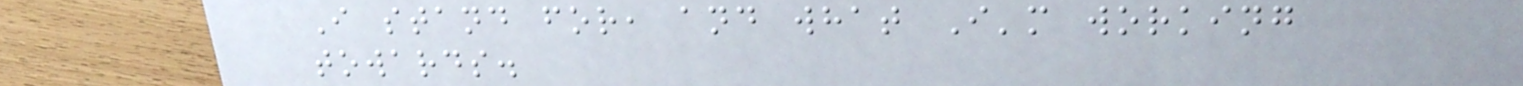I stand for, and what I'm working
towards.
